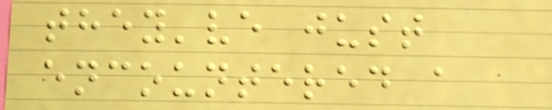they've just
encountered a
